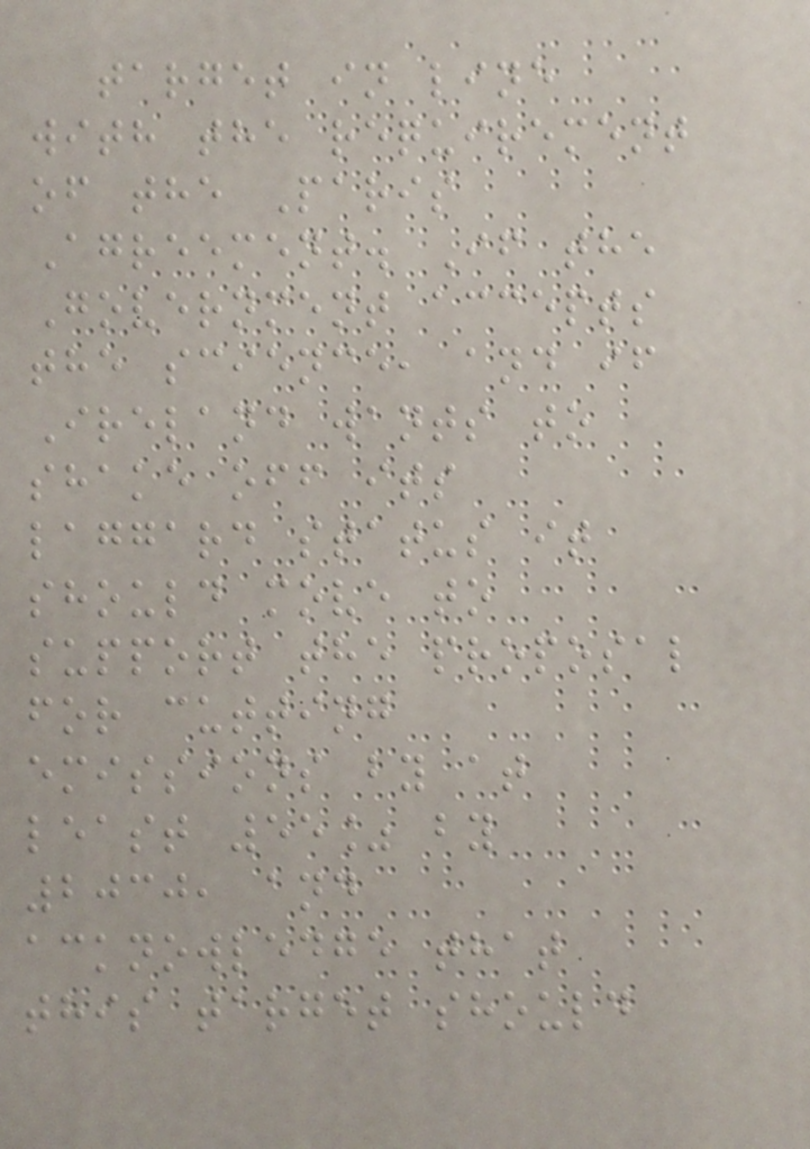target in line
with the requirement
of the Paris
Agreement. If the
Government accepts
the science, and if
Ireland wants to
shake off its
laggard status it
should move to
support the proposal
for cutting
emissions by at
least 55% by
2030, and
acknowledge that
this target should
